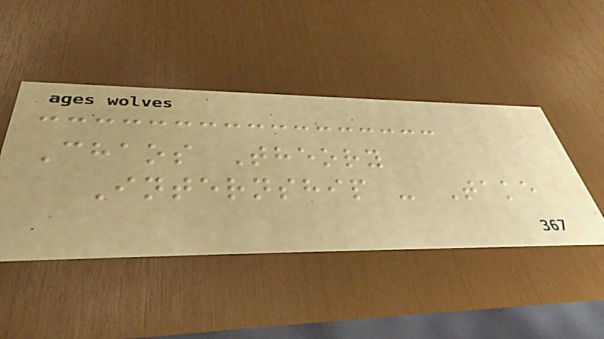Chaos Theory
Internship - Take
